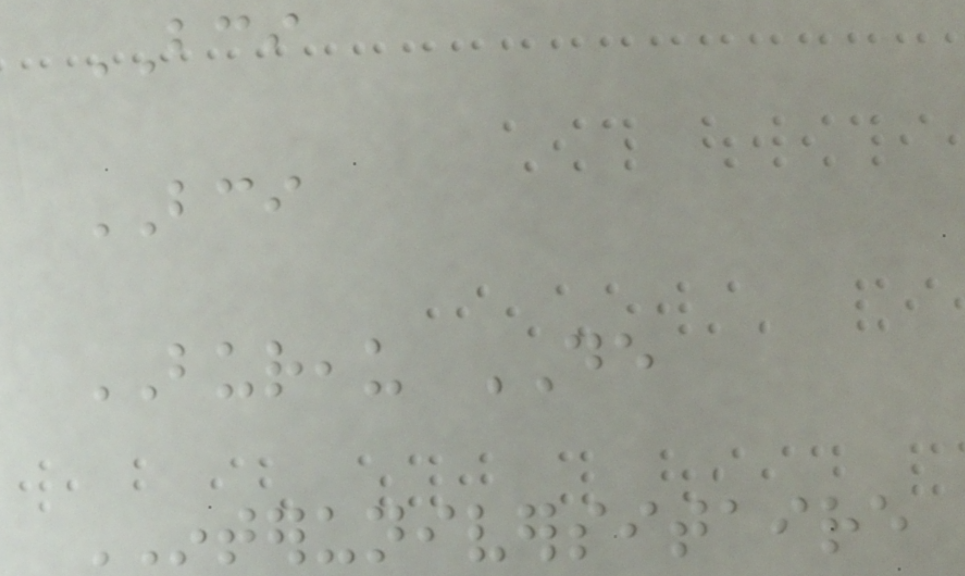BCI
BCI
BUREAU DE
INTERUNIVERSITAIRE
